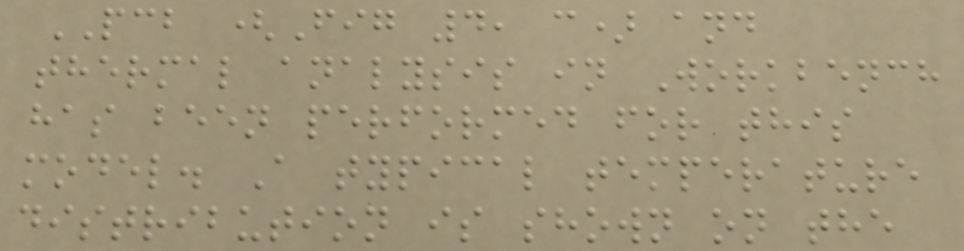PCB (Fig 4, c) and
thermal analysis in Workbench
has been performed for this
model. A typical temperature
distribution is shown on the
